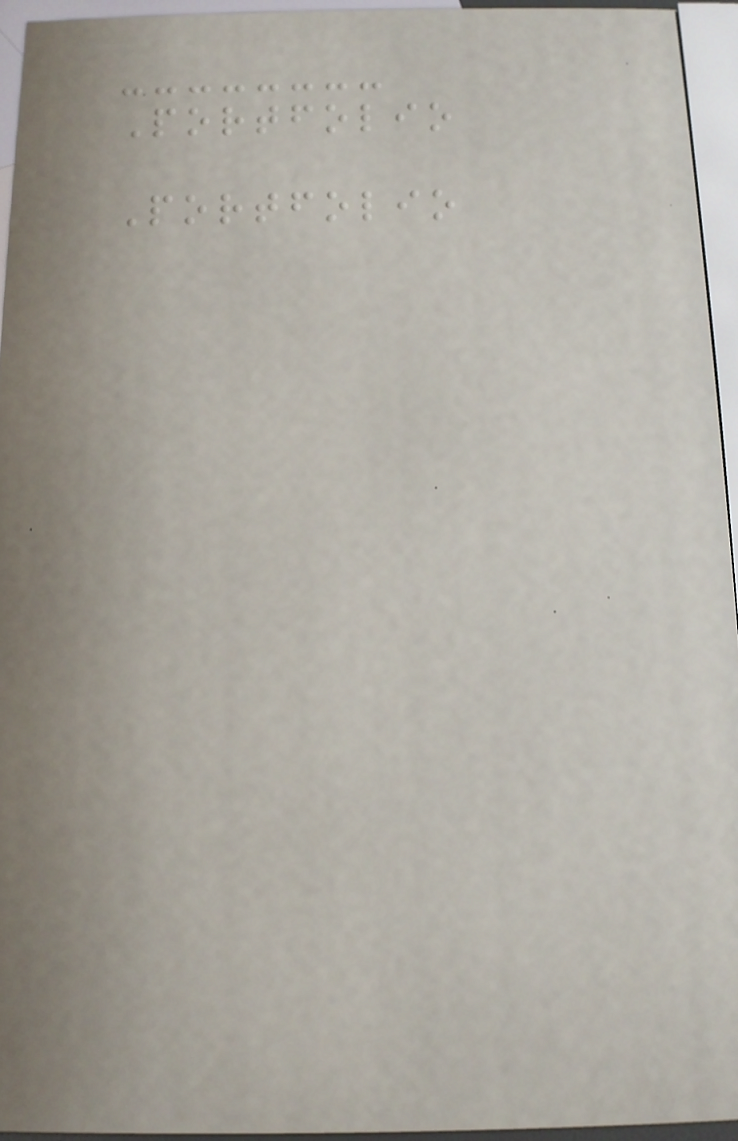Portfolio
Portfolio
